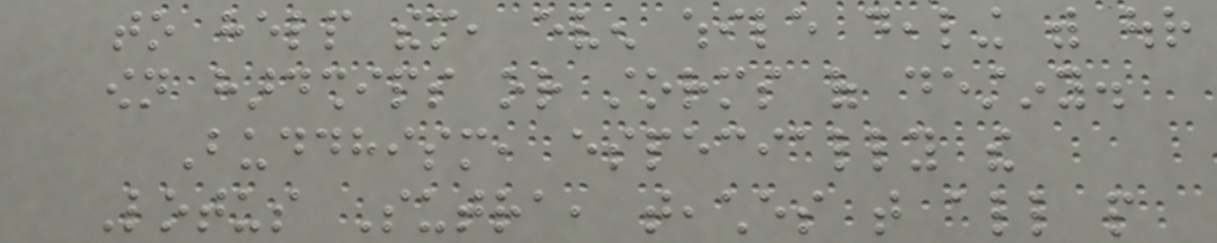to help them, even while dealing with our
own hardships or storms of destiny.
Buddhism, especially the
Lotus Sutra, teaches that all people
